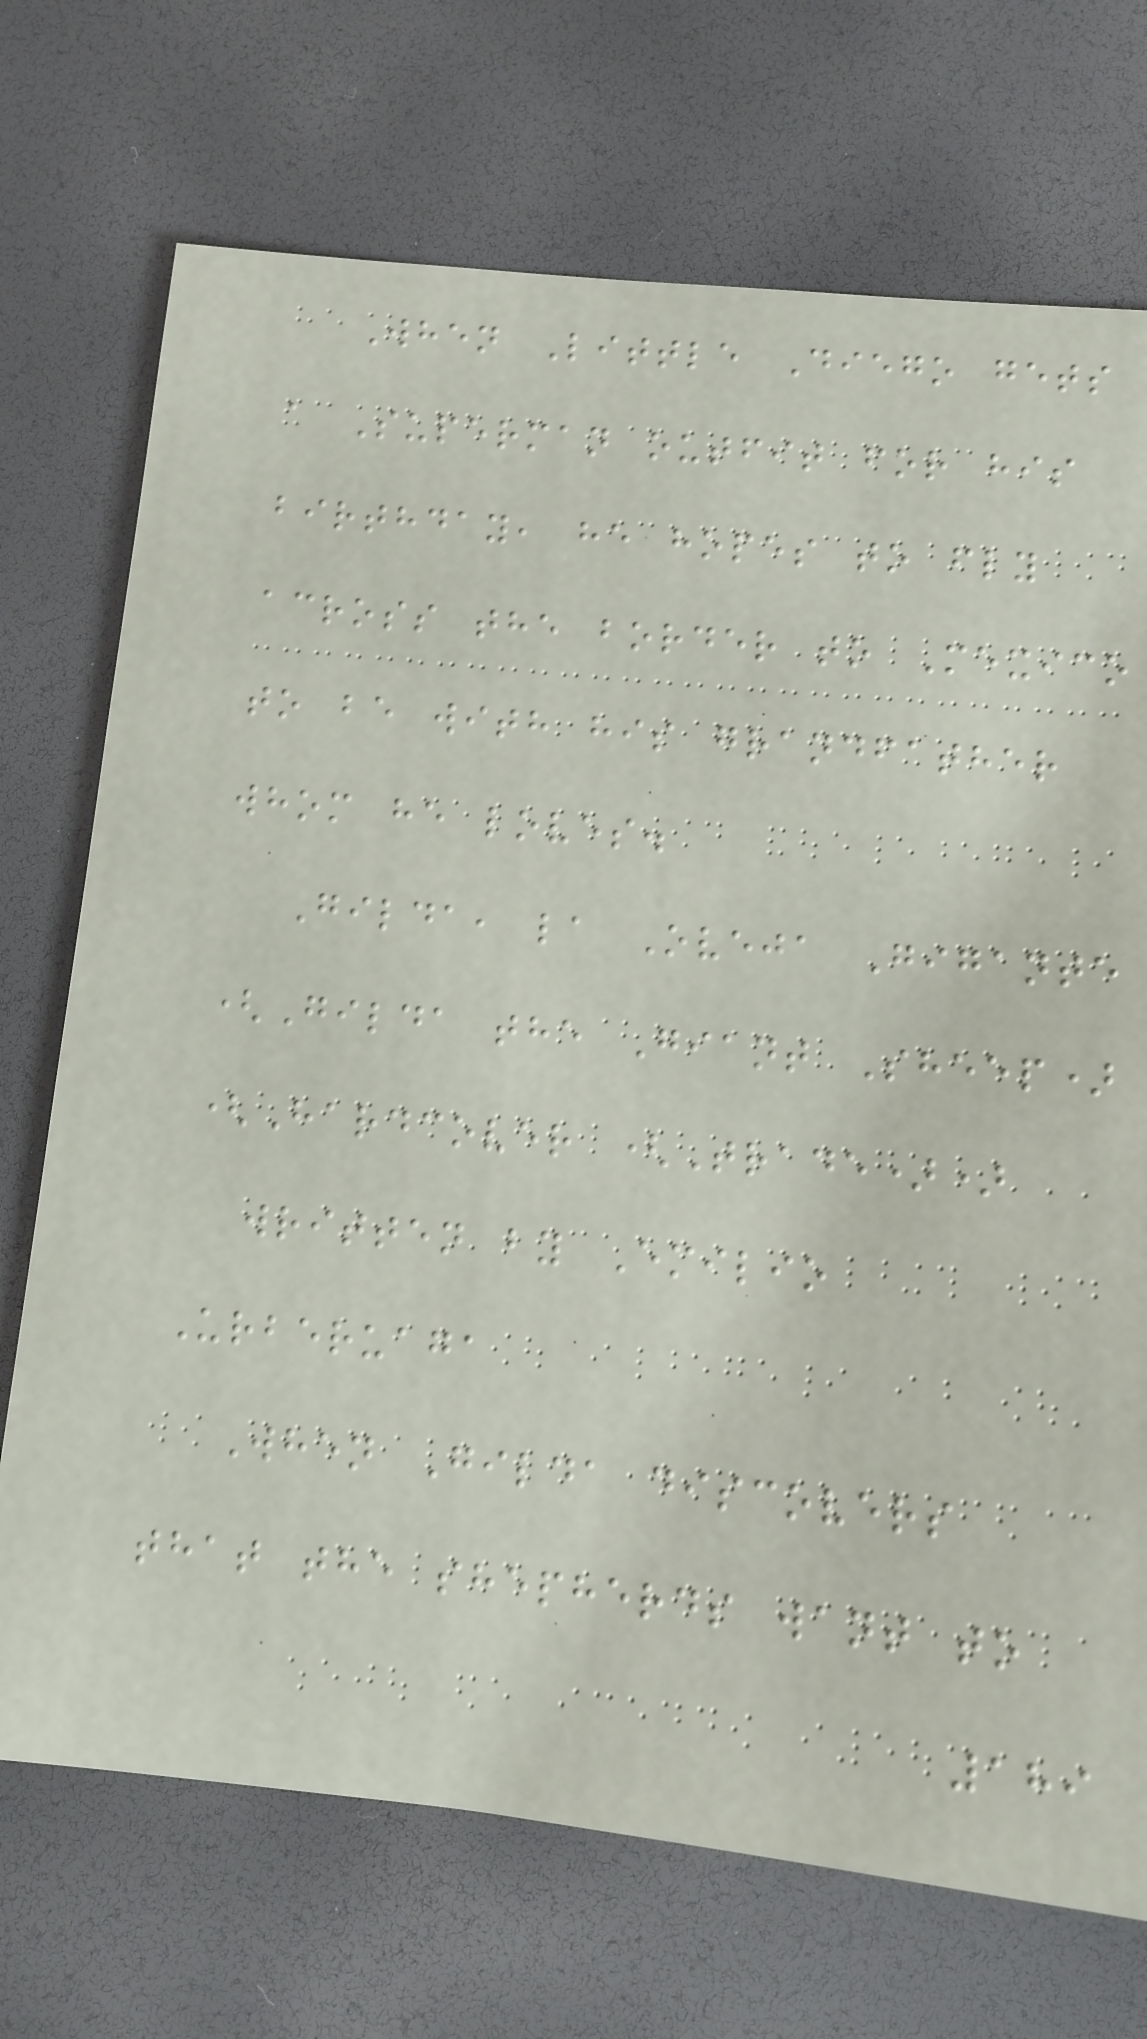When Little Diego gets
a Superman outfit for his
birthday, he hopes to fly
across the border to Mexico
to be with his grandfather
whom he loves.
Gilda, la Oveja Gigante
(Gilda the Giant Sheep)
(Hardcover (Trade))
written by Emilio
Urberuaga
When Gilda discovers
that the shepherds want to
189
